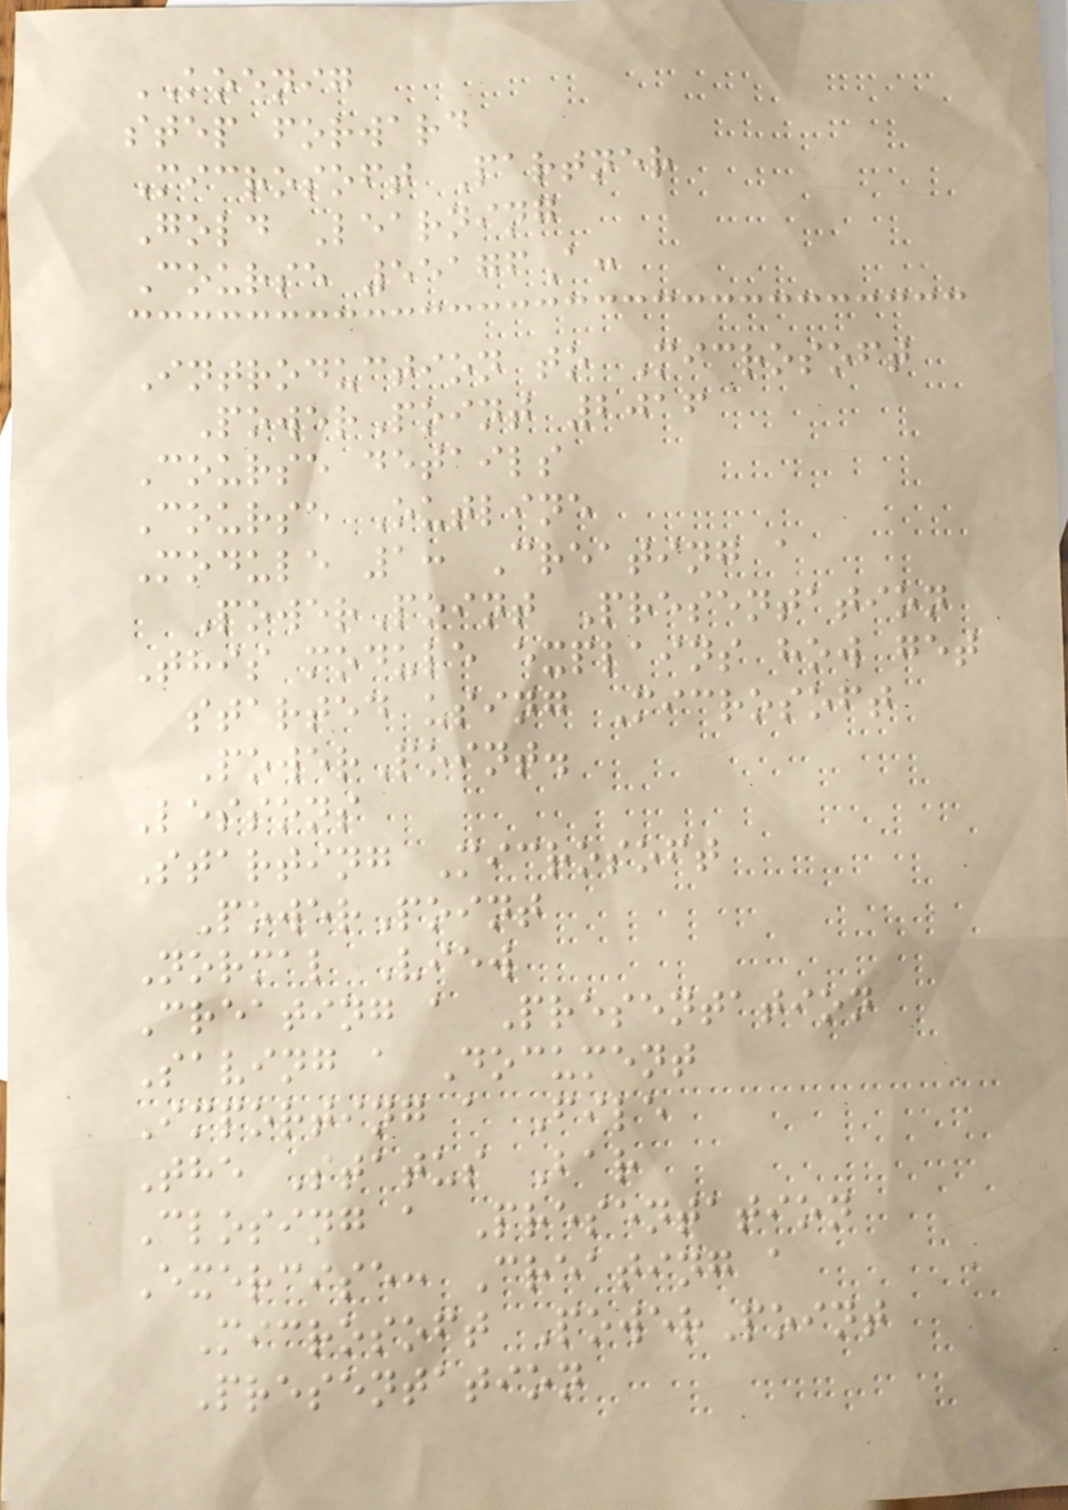KOENIG
step forward
Microsoft Partner
Gold Learning
Course 55176A:
Introduction to Microsoft
PowerPoint 2016
Course details
Course Outline
Module 1: Creating a
PowerPoint Presentation
This module explains how get
started using Microsoft
PowerPoint.
Lessons
Starting Microsoft
PowerPoint
Normal View
Creating a Presentation
Saving a Document
Importing a File
The Status Bar
Closing a Presentation
Exercise: Creating a
Microsoft PowerPoint
Presentation
